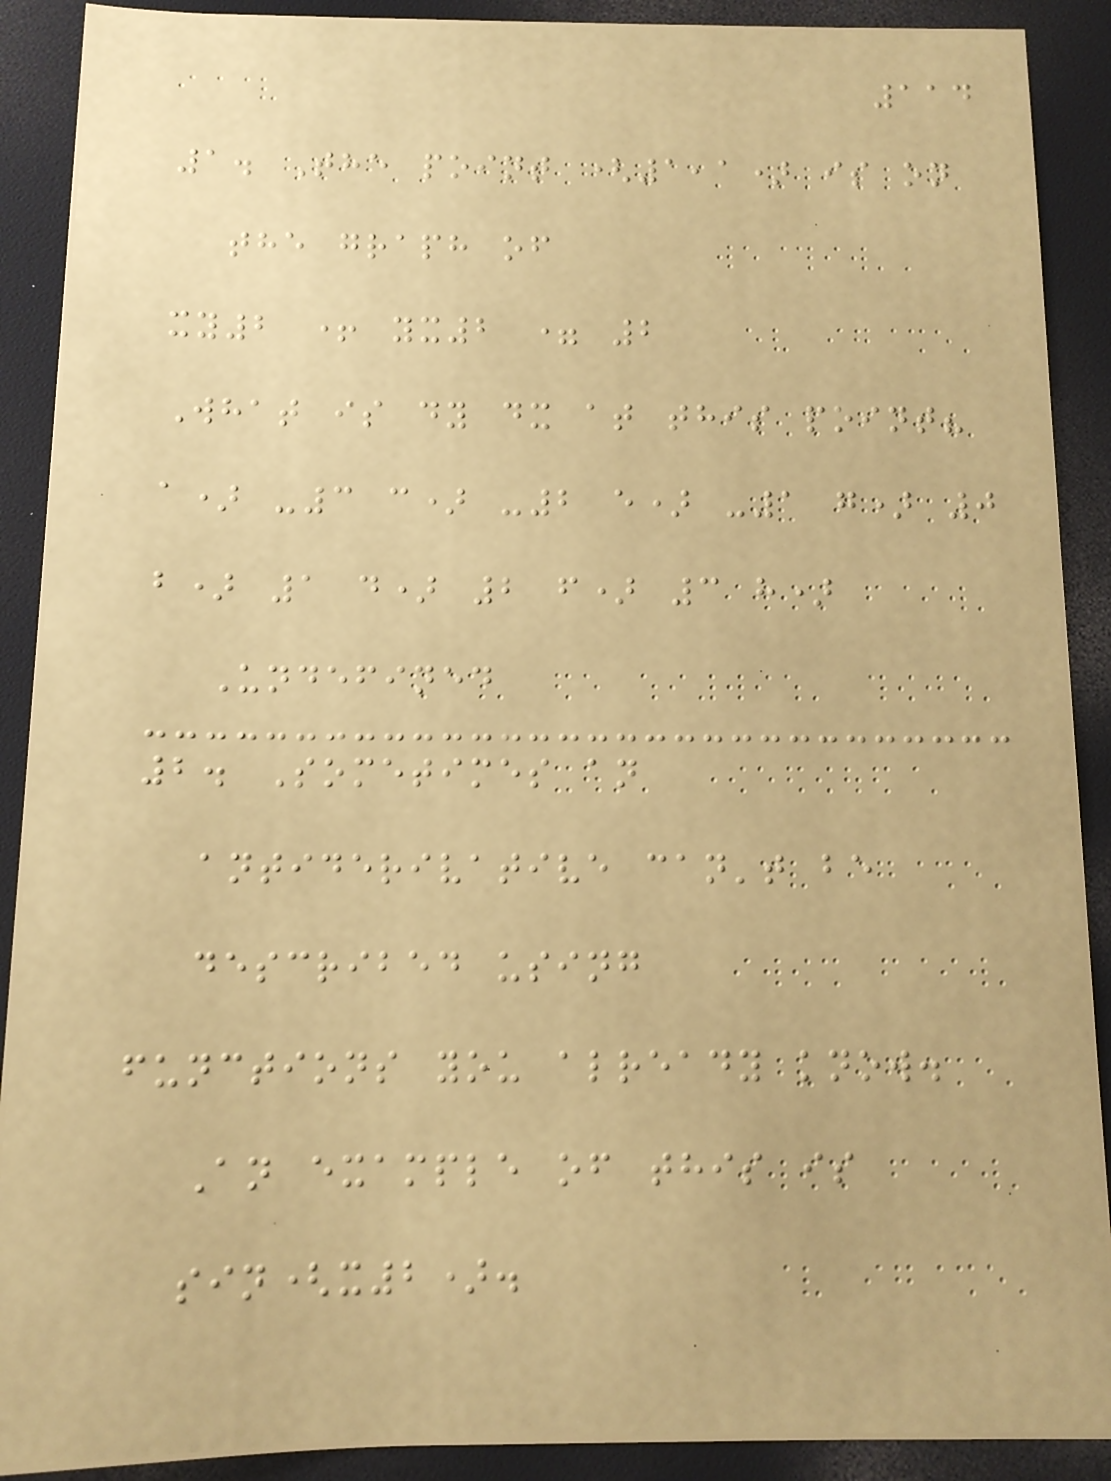114
1. The point (1,1) is on
the graph of
xy2 + yx2 = 2
What is dy dx at this point?
a) -3 c) -2 e) -1 g) 0
b) 1 d) 2 f) 3 h)
Undefined
2. Sometimes an
antiderivative can't be
described using
functions you already know.
An example of this is
sin(x2).
